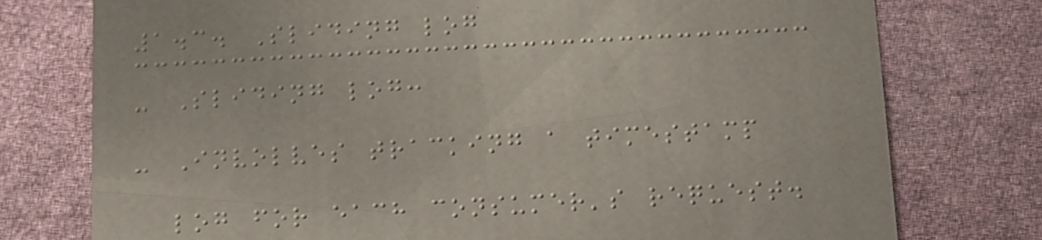1.3. Sliding log
- Sliding log:
- Involves tracking a timestamp
log for each consumer's request.
